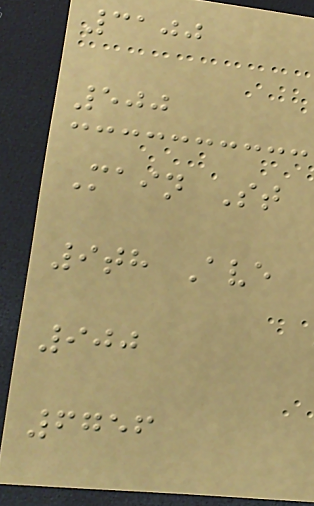3100
500
Main St
9th Ave
900
6756
